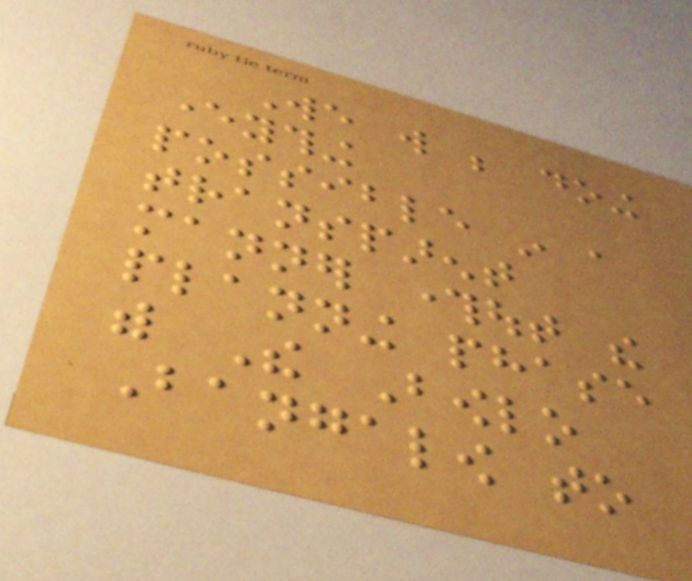We will be doing
everything
possible in a
transparent
manner throughout the
planning phase
with The Bowlo
Bangalow to
